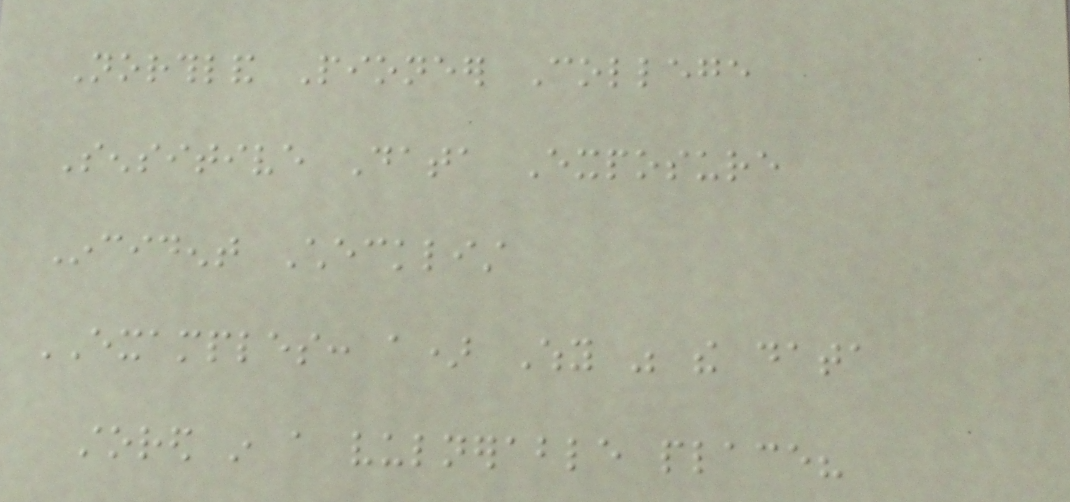Northland Pioneer College
Sensitive Data Exposure
Incident Checklist
EXAMPLES: a) Why was the data
stored in a vulnerable place?
